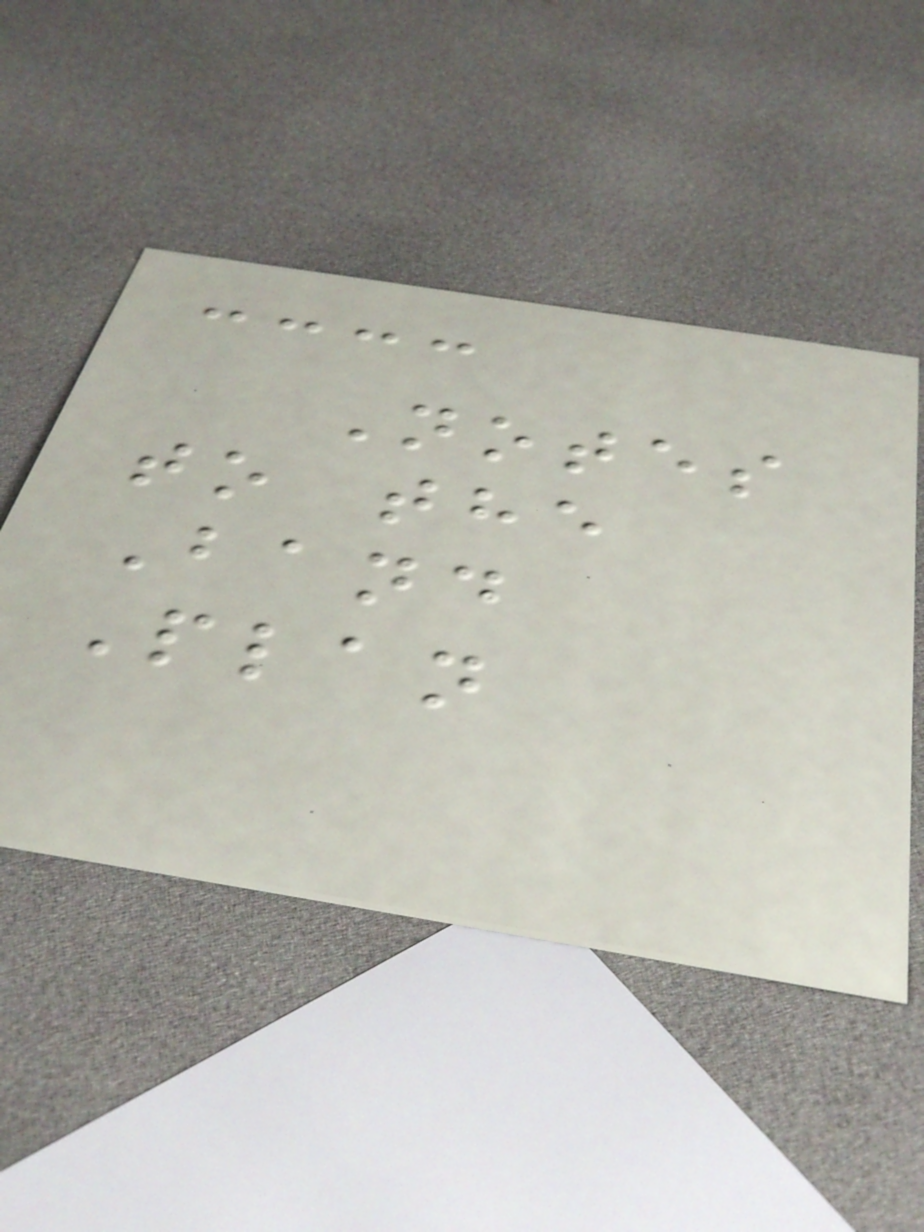Notes
to the
Band
Plan
